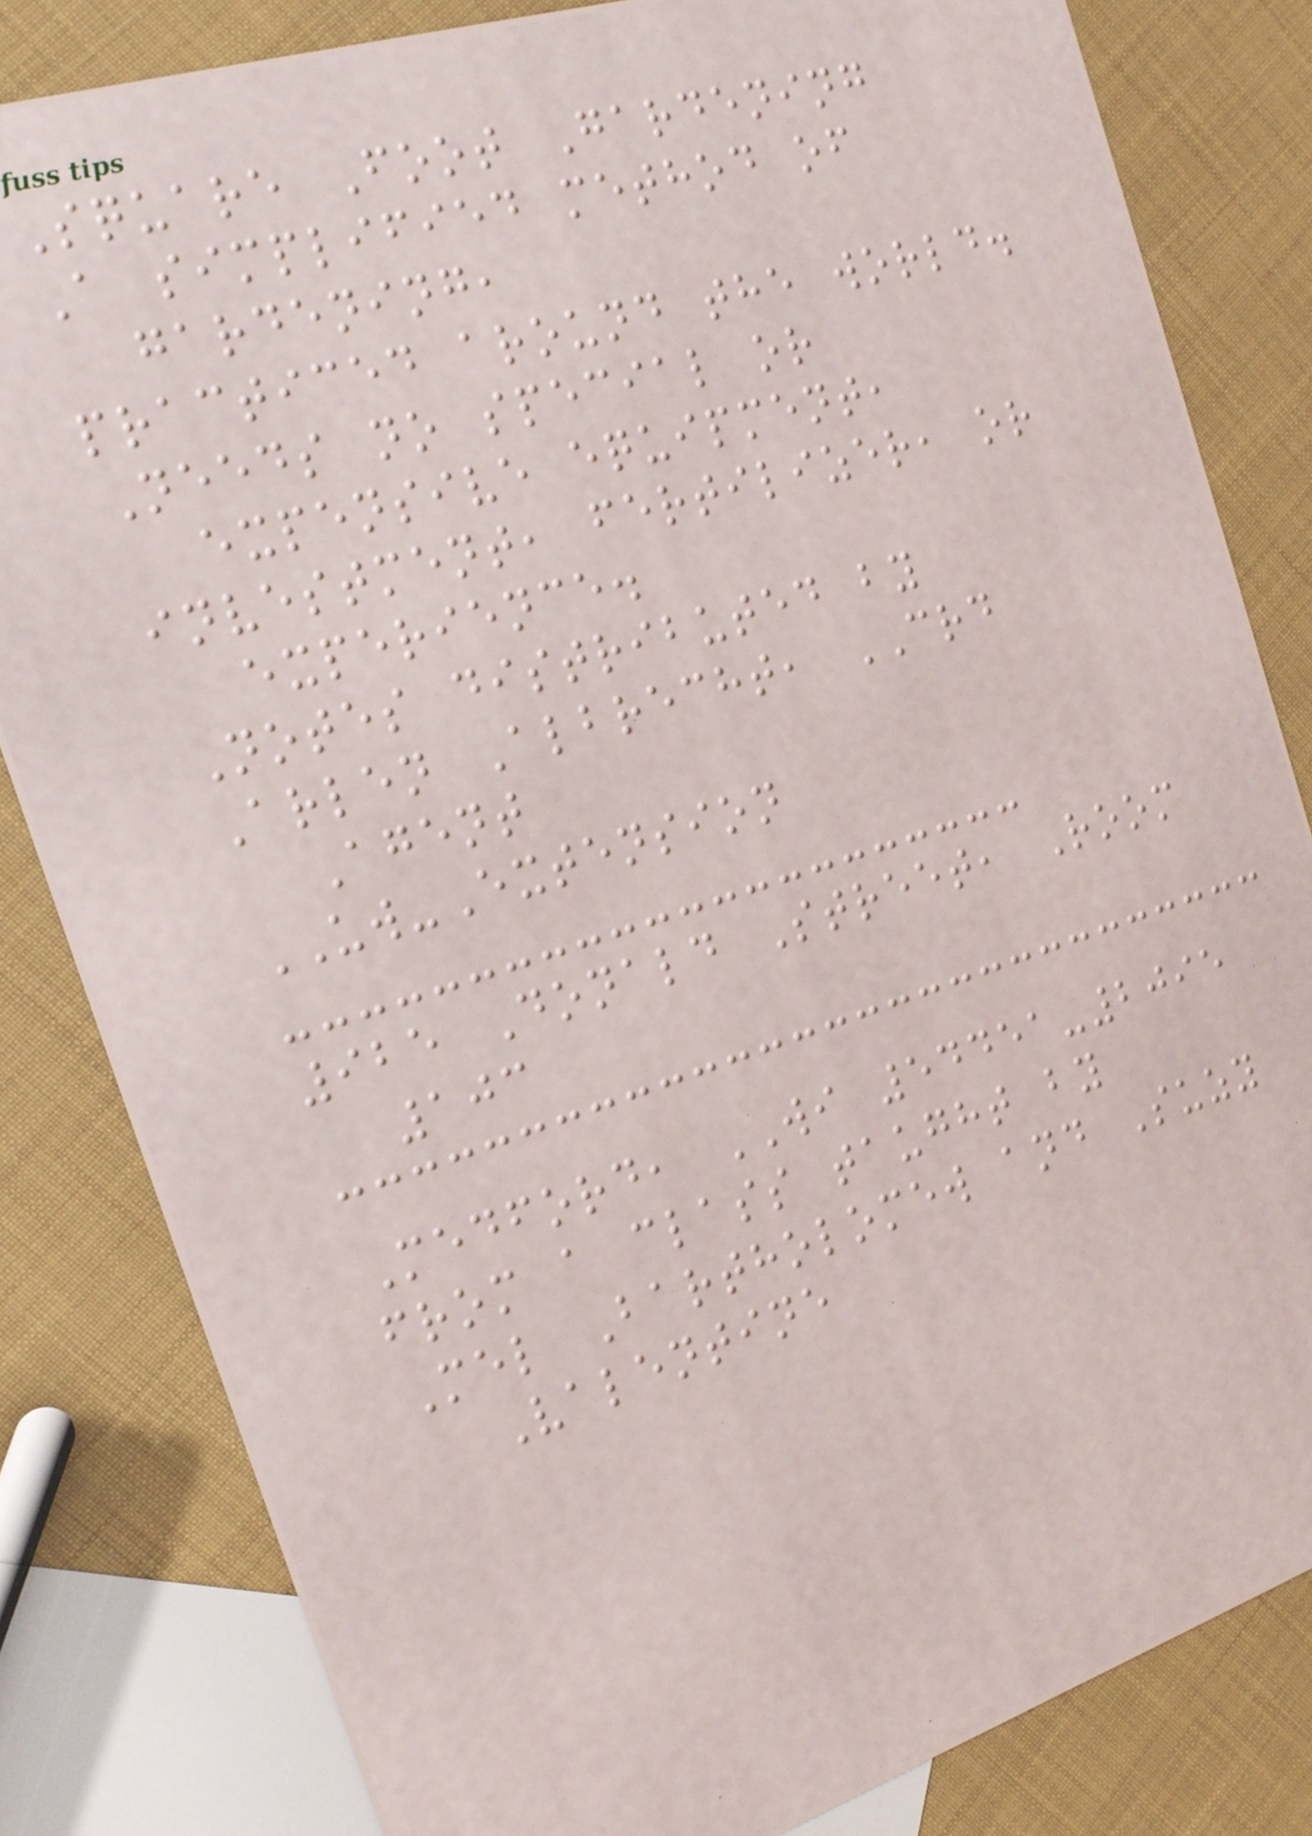Square Foot Gardening
A simplified method of
gardening,
practiced around the world.
Needs no special or
expensive equipment,
investment, fertilizer, or
experience.
Notes distributed by
Arlen Albrecht, CRD
Agent
UW-Extension
925 Donald Street, Room
103
Medford, WI 54451-2095
from a class taught by
Mel Bartholomew and Suzy
Valentine
